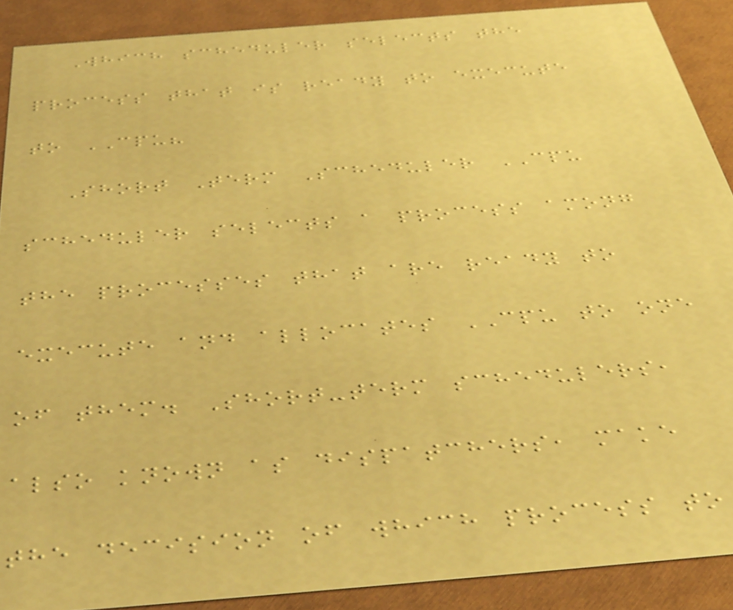Which scheduler selects the
process that is ready to execute
to CPU?
Short Term Scheduler CPU
scheduler selects a process among
the processes that are ready to
execute and allocates CPU to one
of them. Short-term schedulers,
also known as dispatchers, make
the decision of which process to
